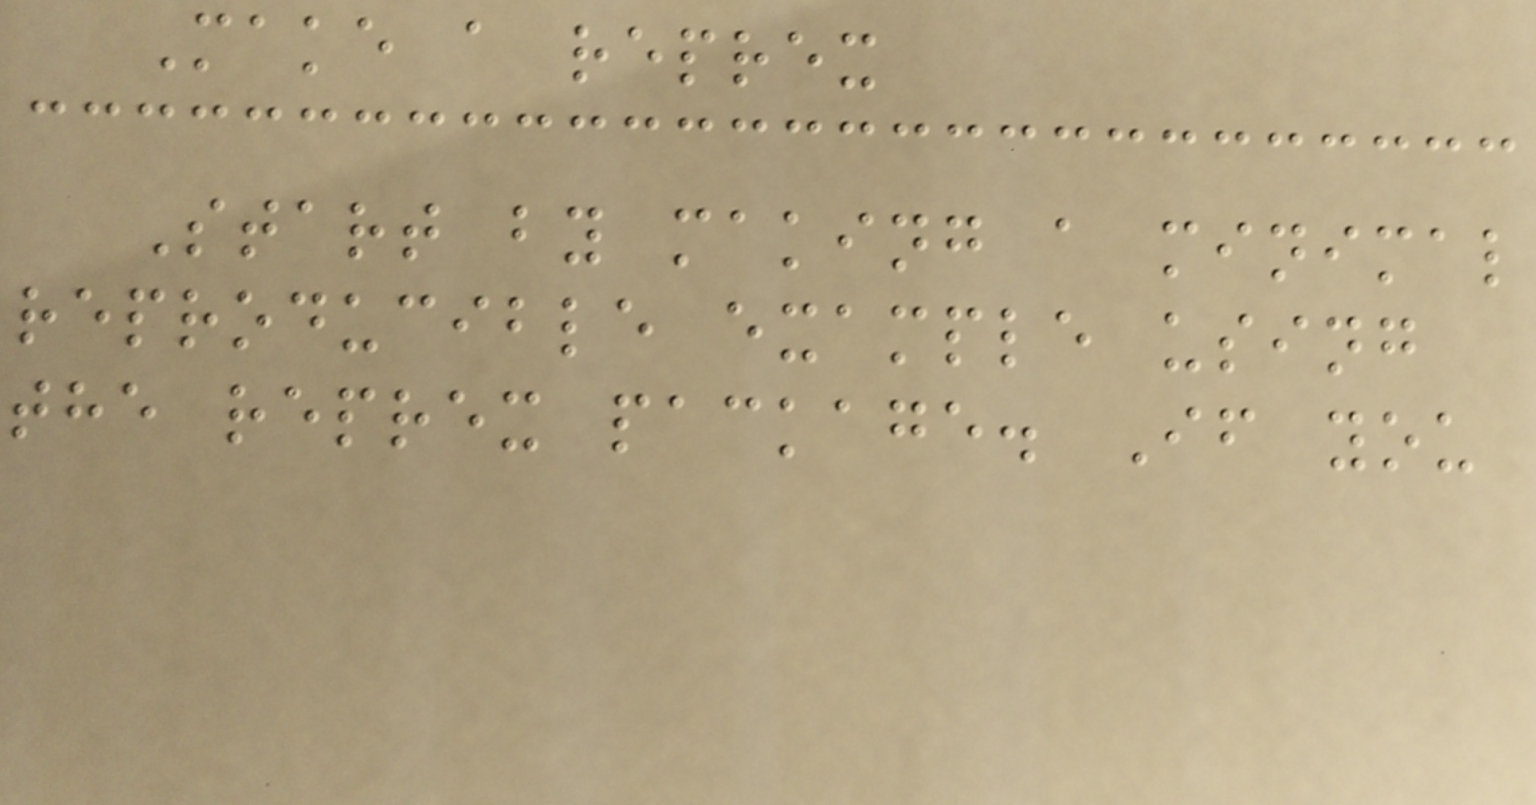Make a reprex
Start by making a minimal
reproducible example using
the reprex package. If you
